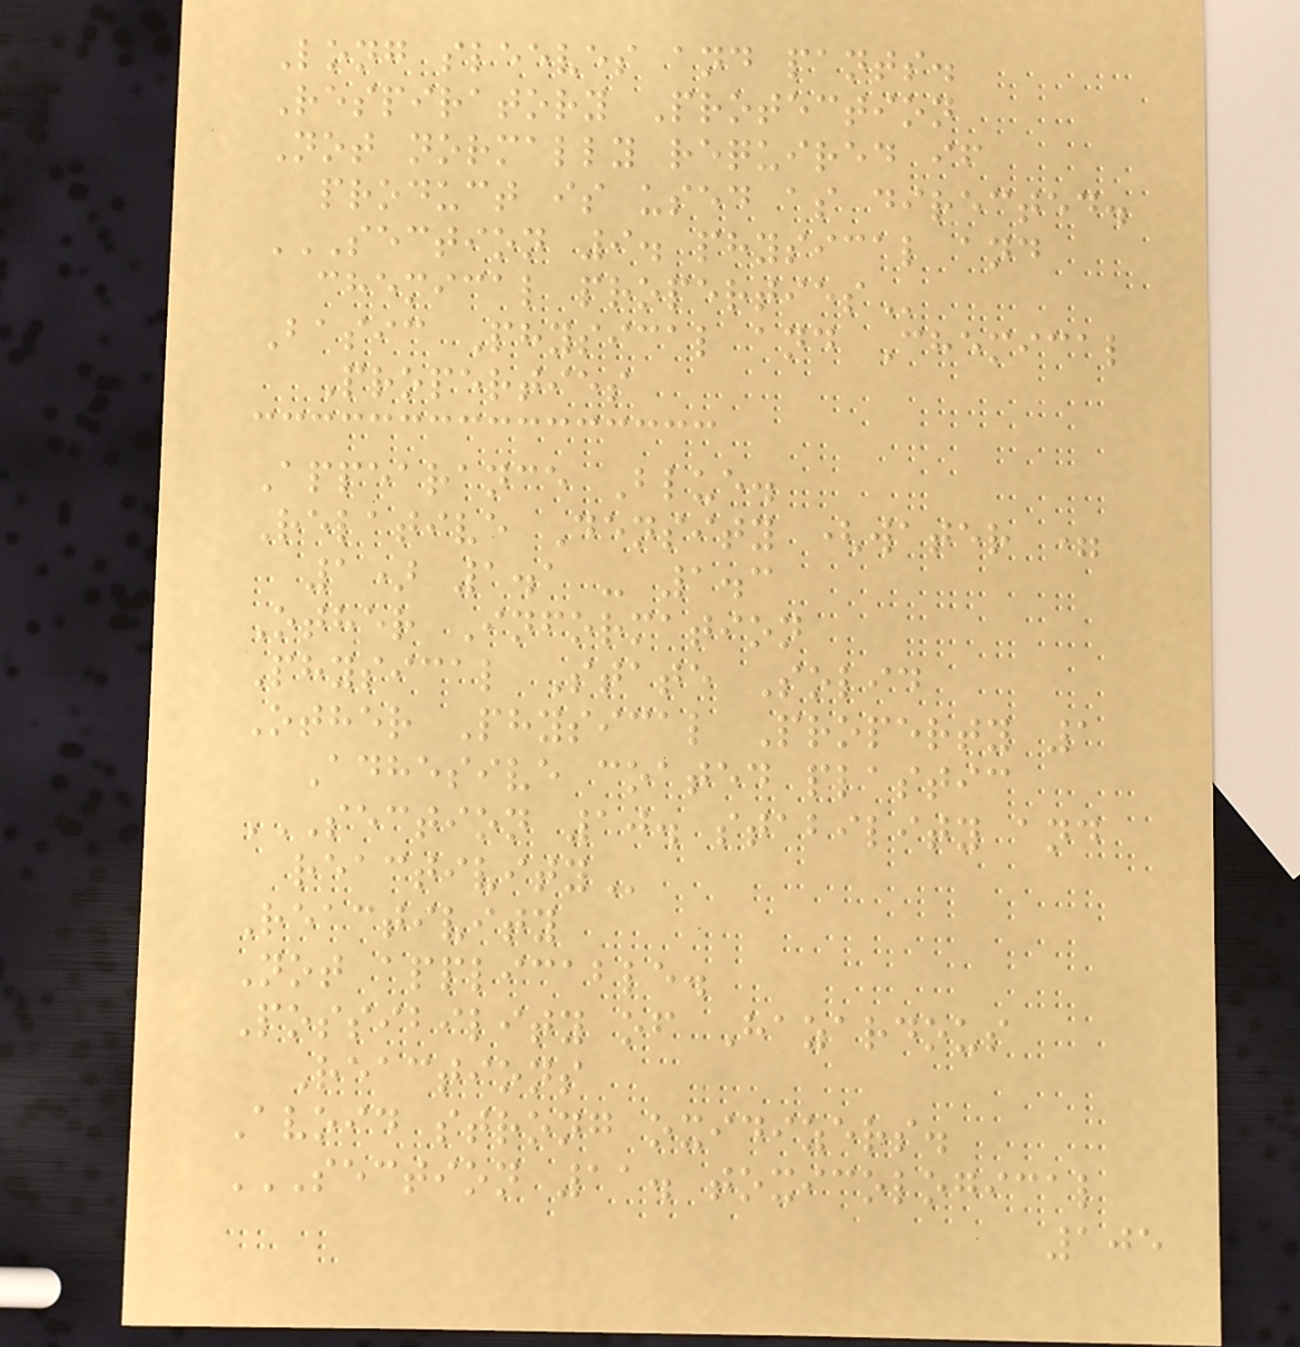Long sleeves and pants.
Respiratory Protection
Not normally required if
product is used as directed.
SECTION 9. PHYSICAL AND
CHEMICAL PROPERTIES
Basic Physical and Chemical
Properties
Appearance Blue.
Relative Density (water =
1) 1.1 - 1.3
Other Information
Physical State Solid
Other Physical Property 1
Adhesive coated plastic
SECTION 10. STABILITY AND
REACTIVITY
Reactivity
Not applicable.
Possibility of Hazardous
Reactions
Avoid strong oxidizers.
SECTION 11. TOXICOLOGICAL
105
